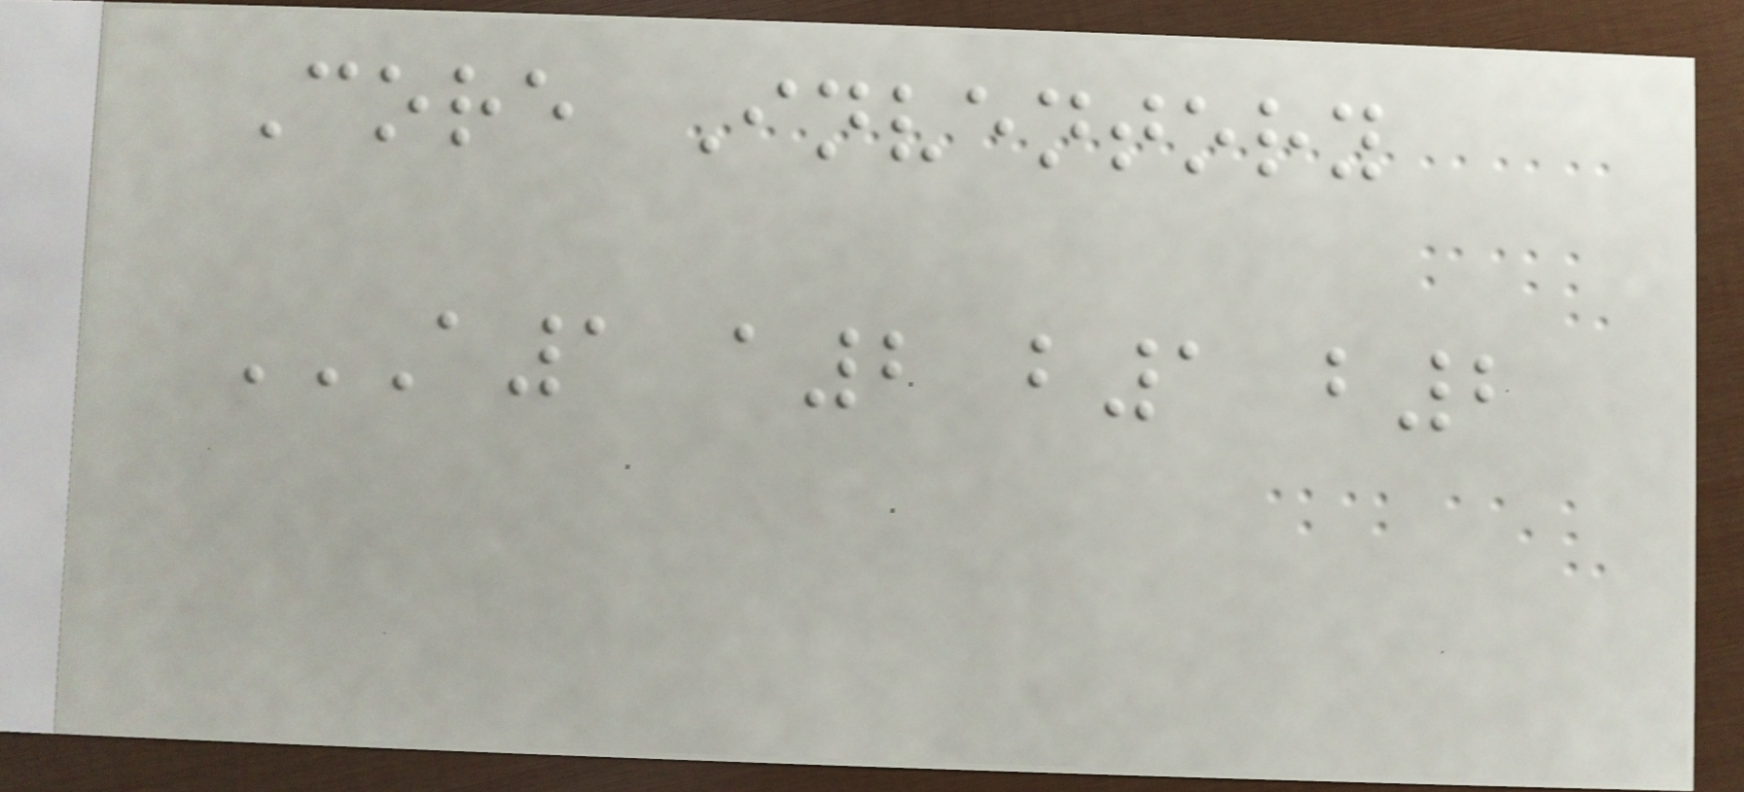Core Inventory
A1 A2 B1 B2
